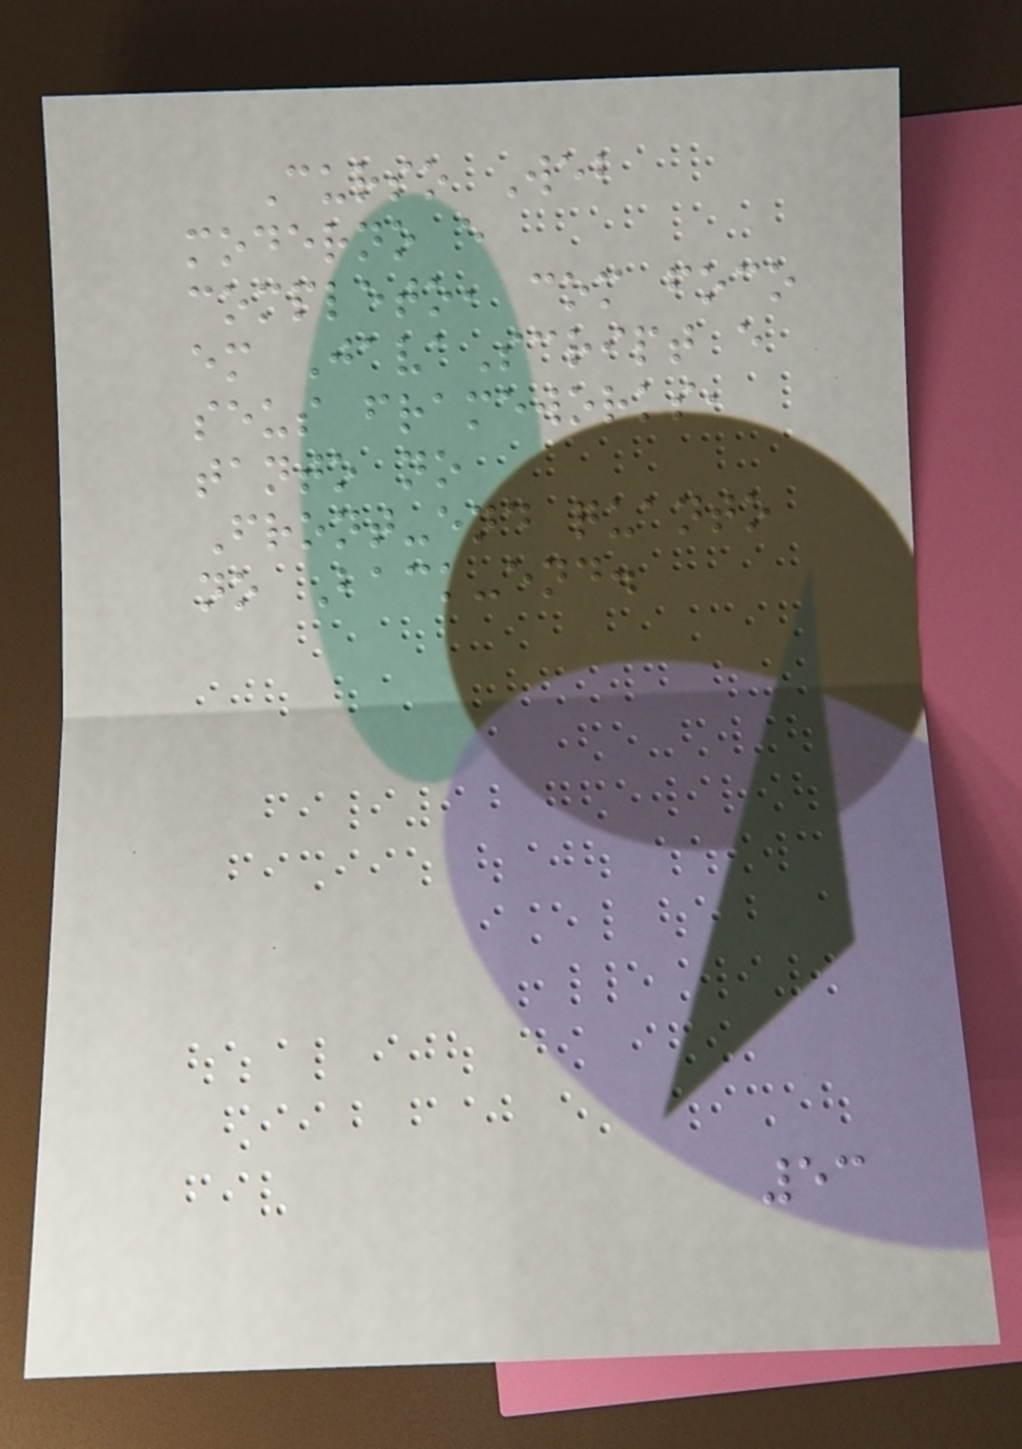Curso Web
moderno e
completo, com foco
em JavaScript e
seus frameworks,
tanto no
Front-end quanto
no Back-end.
53
